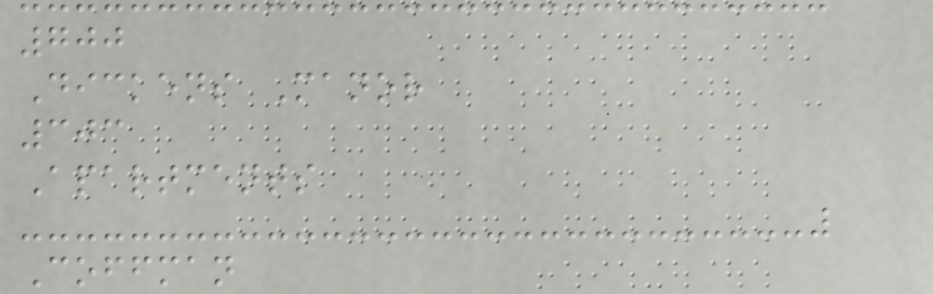700
Dickens Manor
303
Apartments
Coffman
